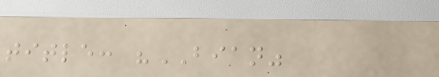title: "BIAN"
